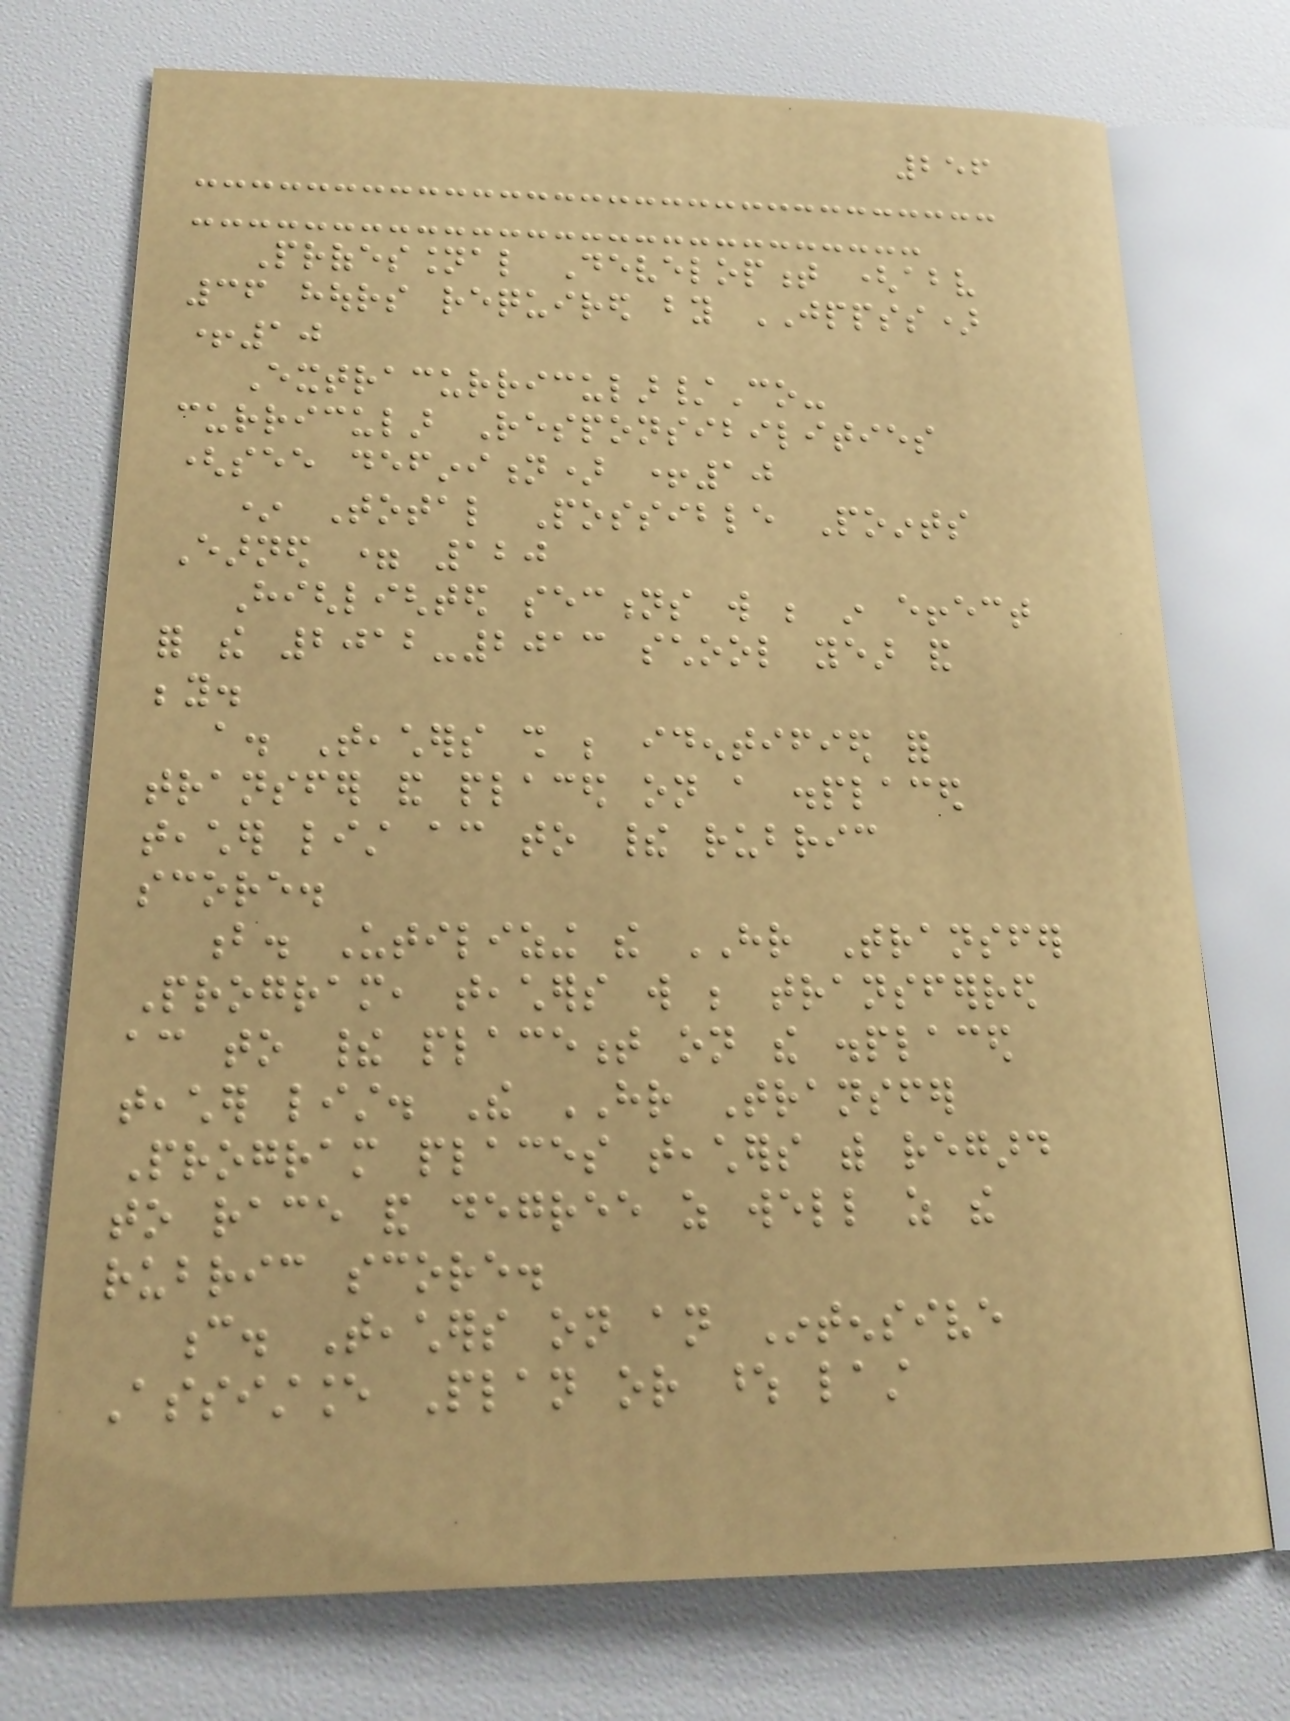256
Professional Development (above
36 hours required by JPPSS)
+10
Extracurricular/Co-
curricular Responsibilities
(see definition) +10
* Total Possible Points
Earned = 120
Highlighted sections will be in effect
for the 2012-2013 school year and
beyond.
a. Teachers shall be identified for
transfer and placed on a displaced
teacher list according to their rubric
score.
b. Utilizing the HR Transfer
Program, teachers will be transferred
according to their placement on the displaced
teacher list. The HR Transfer
Program places teachers with regard
to race and degree as well as the
rubric score.
c. Teachers on an Intensive
Assistance Plan or whose last
